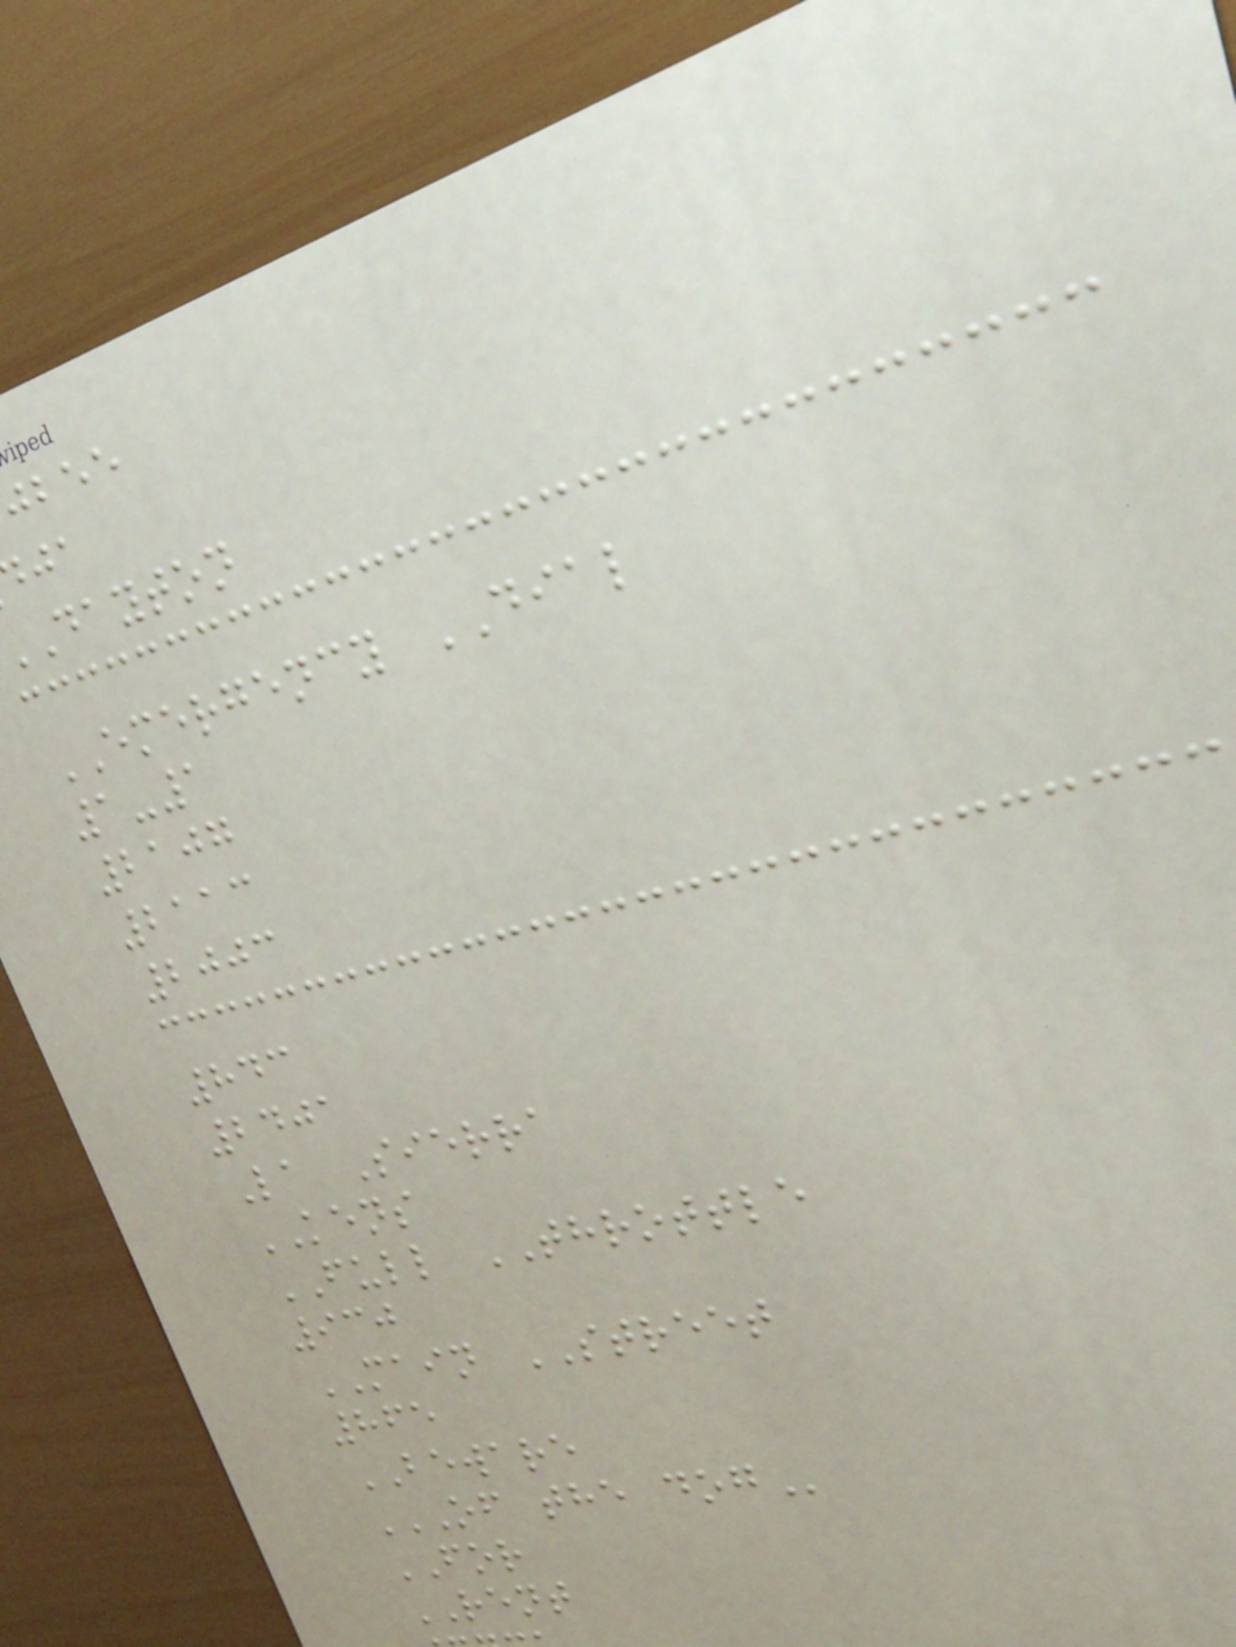jbee
dayton
EMERGENCY DIAL
1-1
2107
2113
2003
843
2401
La Sierra
KENS
FULL THROTTLE
930
MAIN STREET
865
BEWARE
OF THE DOG
FOR
RENT
